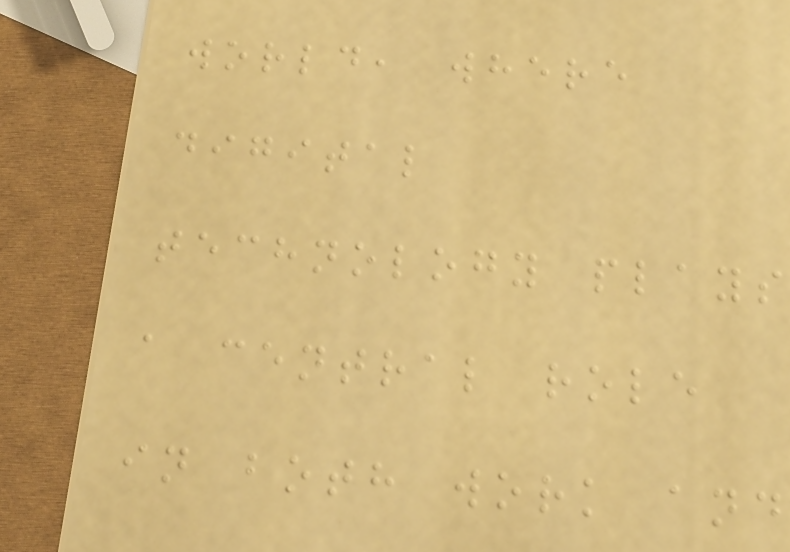world, where
digital
technology plays
a central role
in both work and
